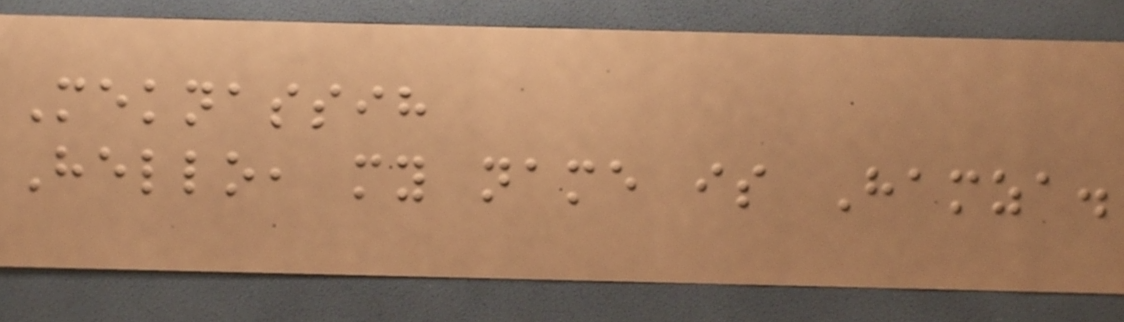Meknassih
Hello, my name is Hamza.
